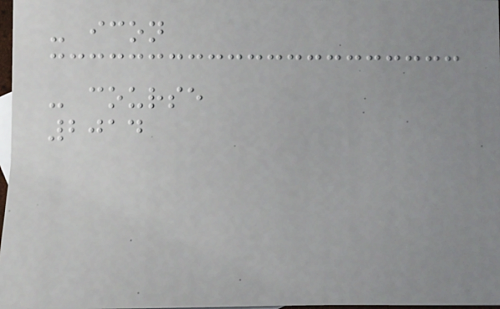- icon
- course
2014
